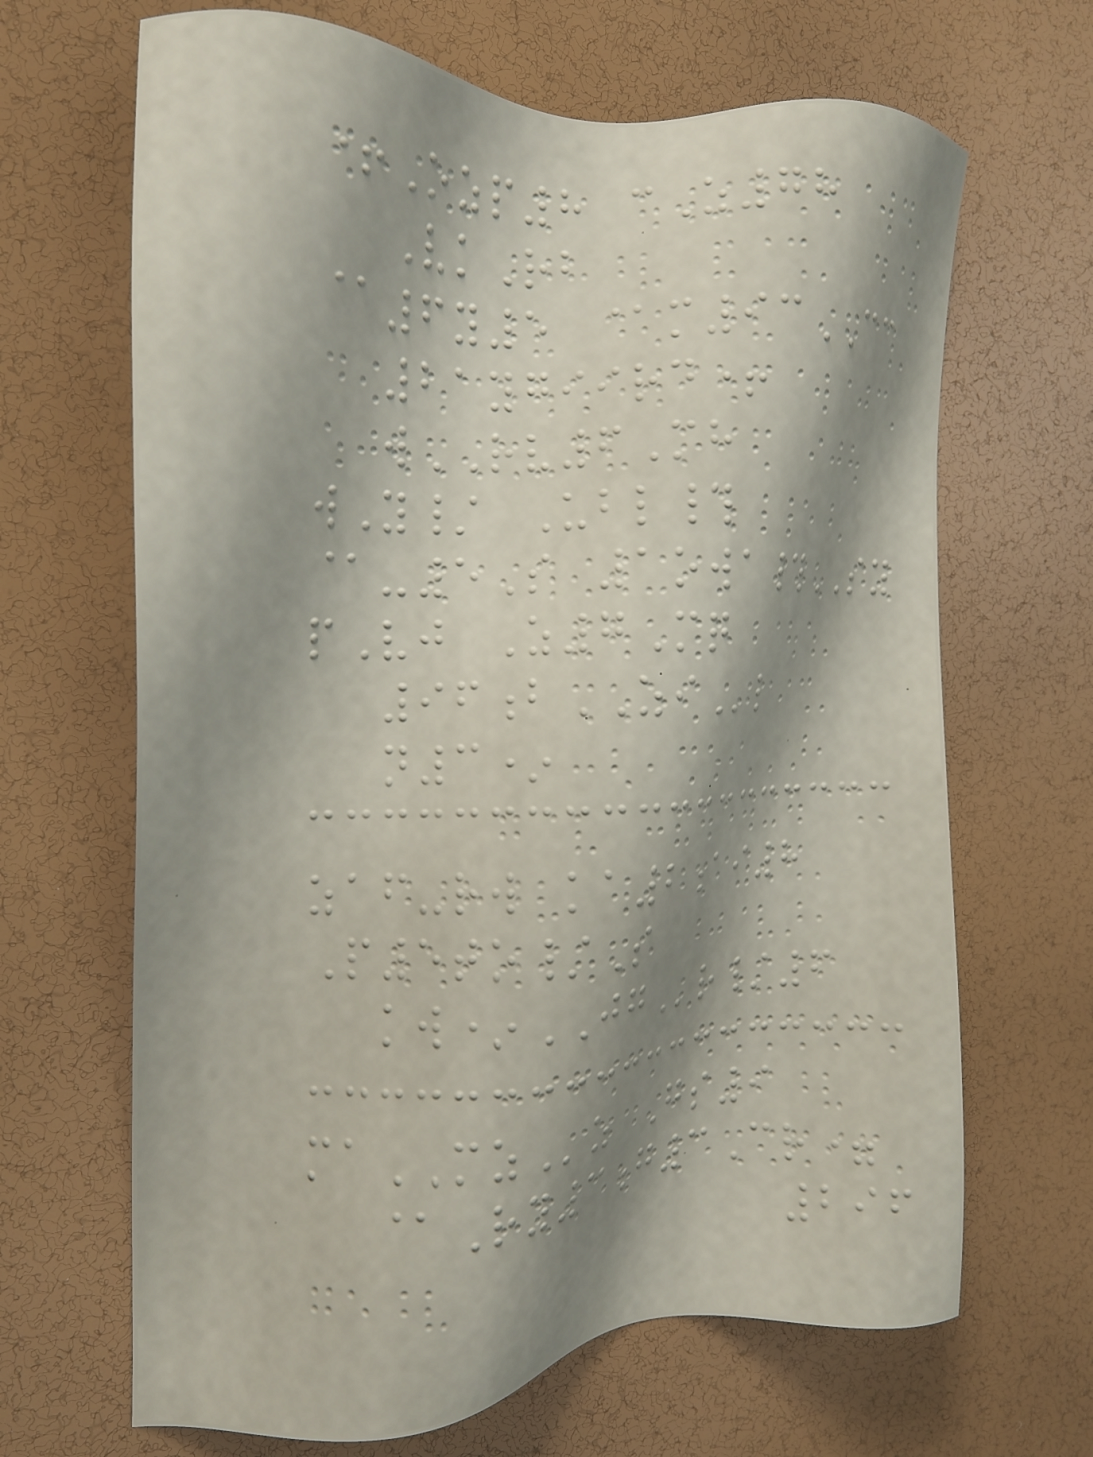+Ozp8 cZ78
VkRb
@6y5 @m93CC
21ygiird+
wRV6Mh
wY/ Ubl#
@-5S 1owa#SY
pVj Z7Mq
96bZIl
n3*
zaf-rw ka2ai8
P5to/S
kw*JGr/6
maMZz Gs9
@Ry3g3Cr=
296
